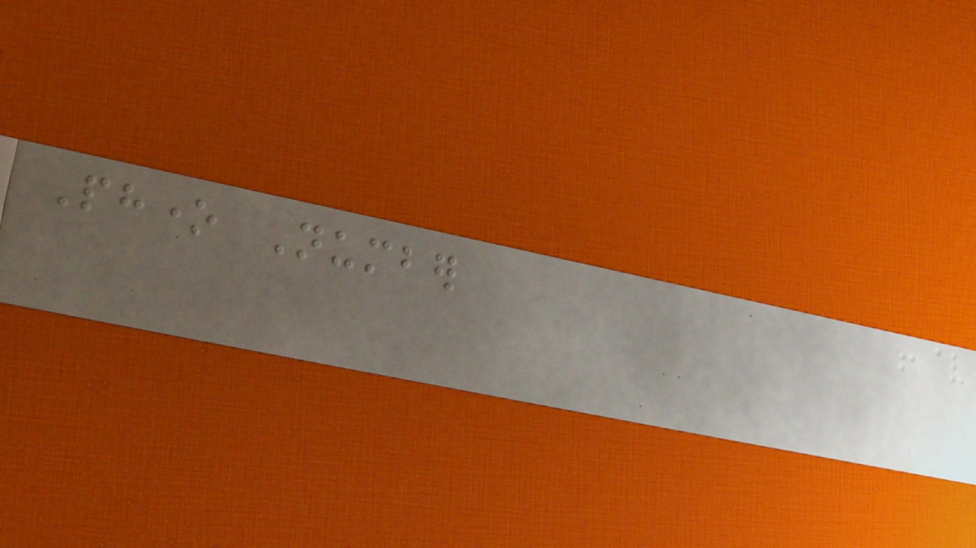Phone Number
